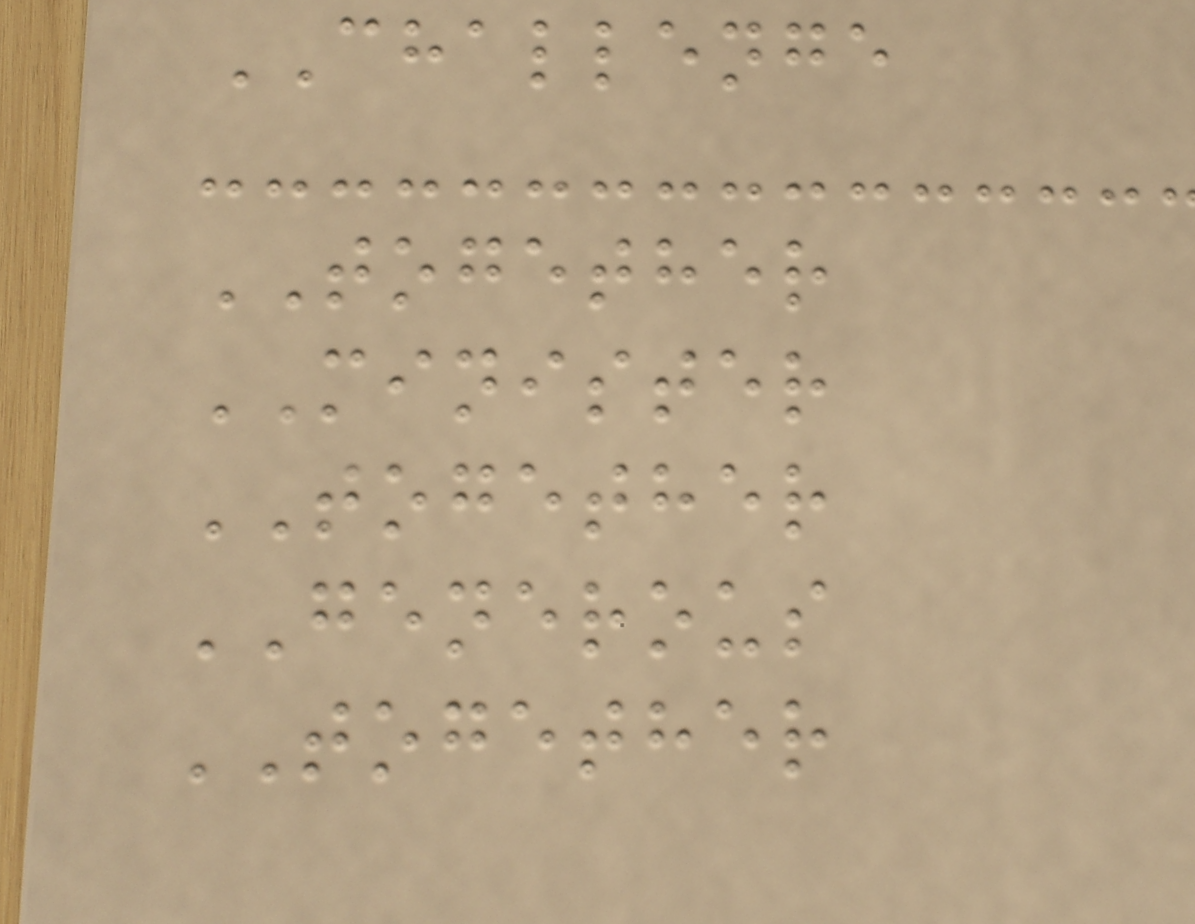CHALLENGE
TOGETHER
MINISTER
TOGETHER
GENEROUS
TOGETHER
